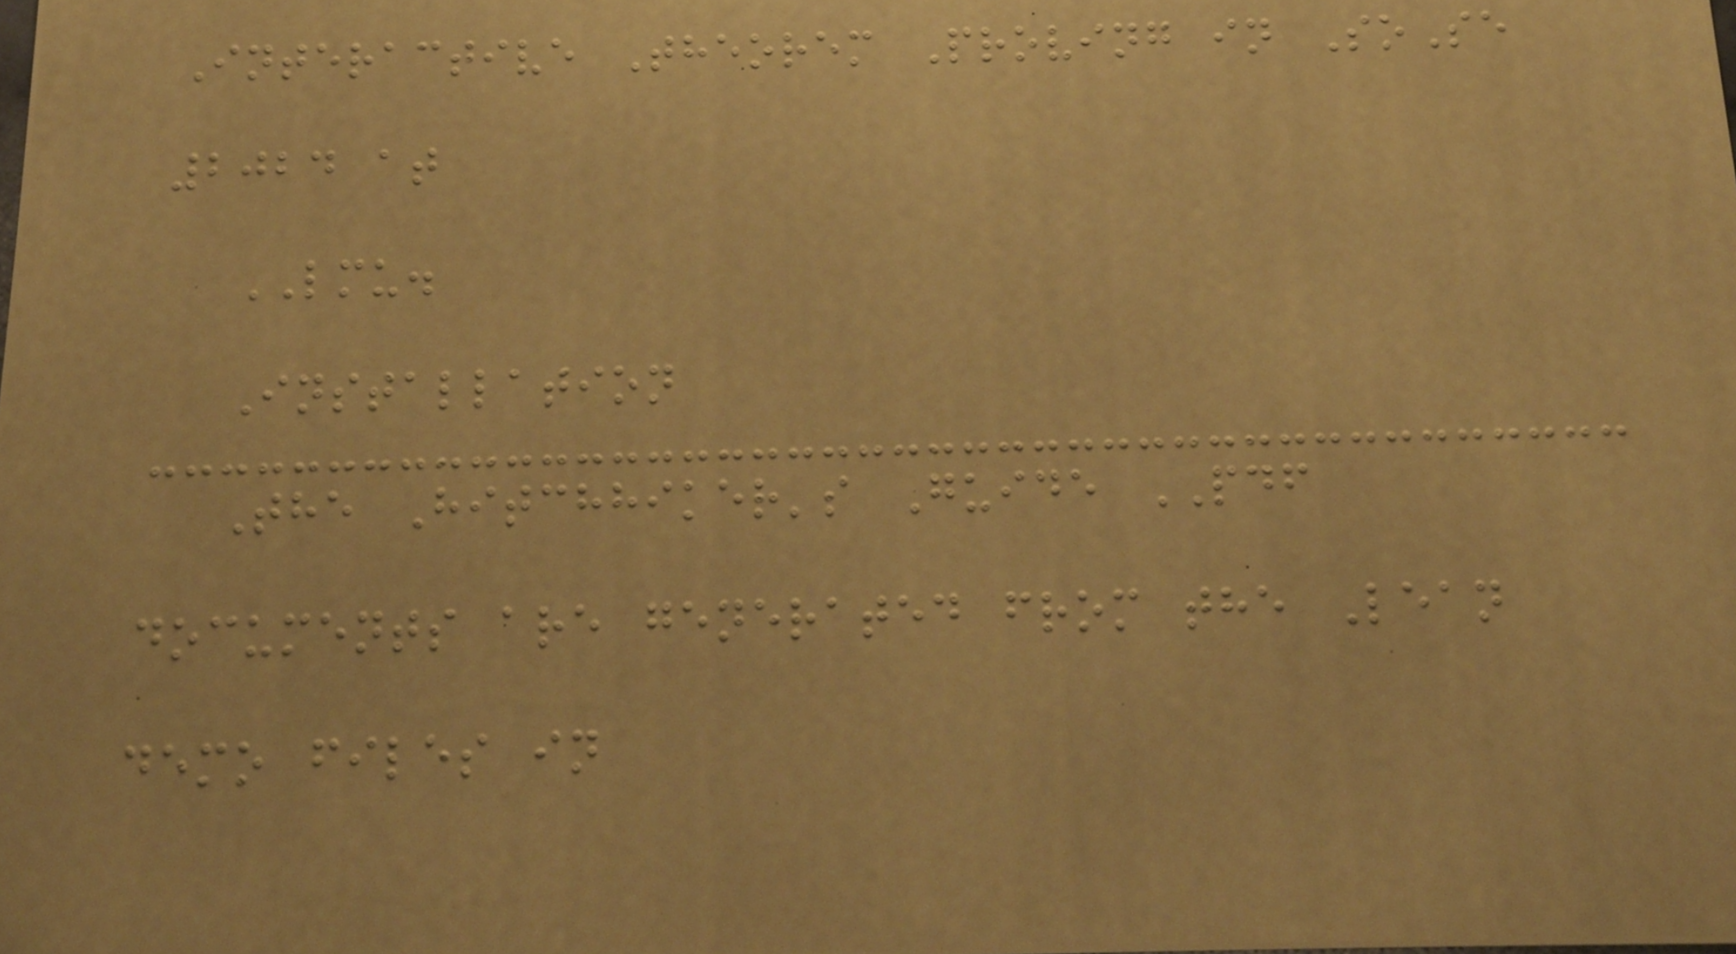Interactive Theorem Proving in SoSe
2024 at
LMU.
Installation
The Hitchhiker's Guide PDF
documents are generated from the Lean
demo files in
